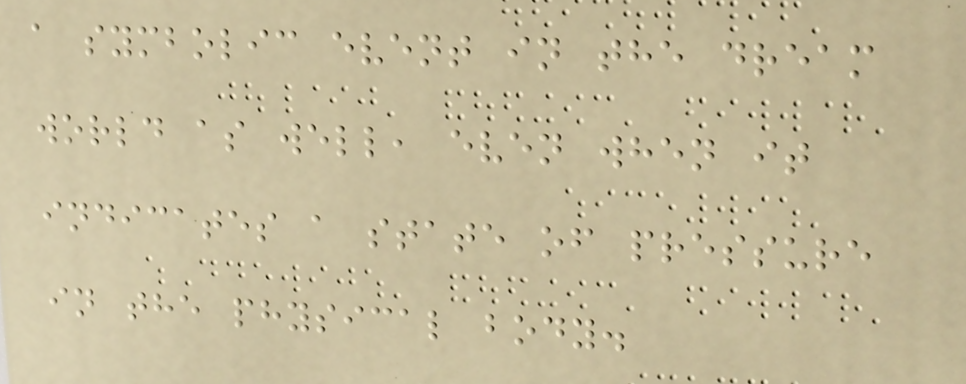a symbolic event in the dream
world as well, even when it
indicates a state of pressure
in the physical body.
